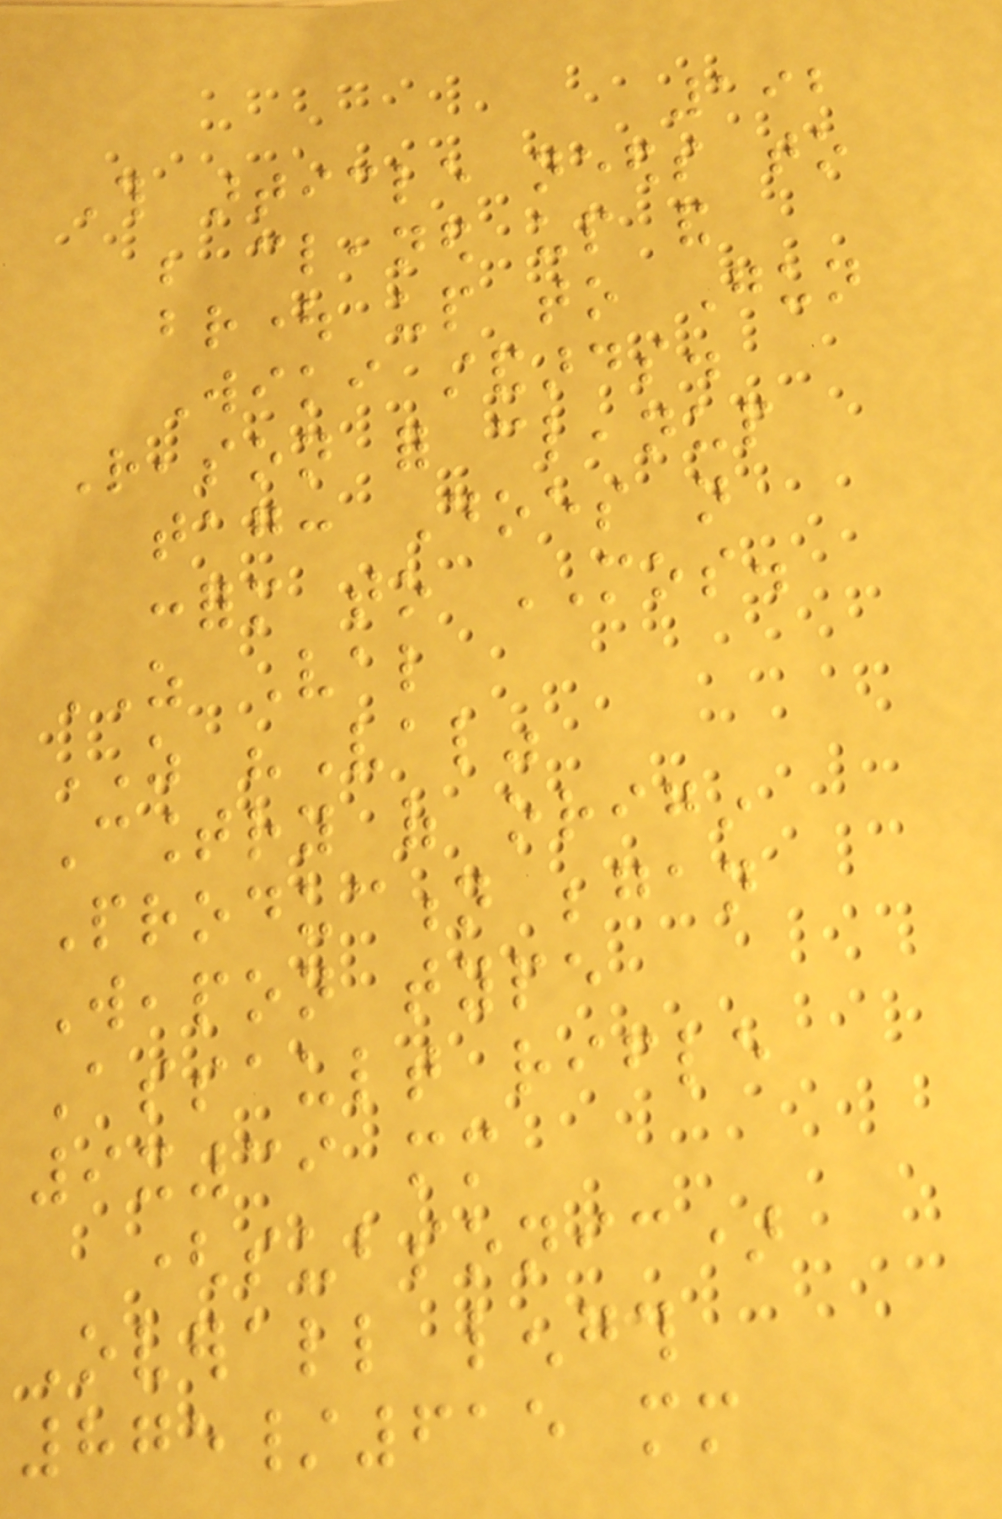192
This article needs to
be cleaned up and
brought up to Gun
Wiki standards.
Reason for cleanup
tag: Does not
conform to MOS.
AS Val
AS "Val"
Country of origin
Production began
Weapon type
Assault rifle
9x39 mm
(subsonic)
Overall length
875/615 mm
